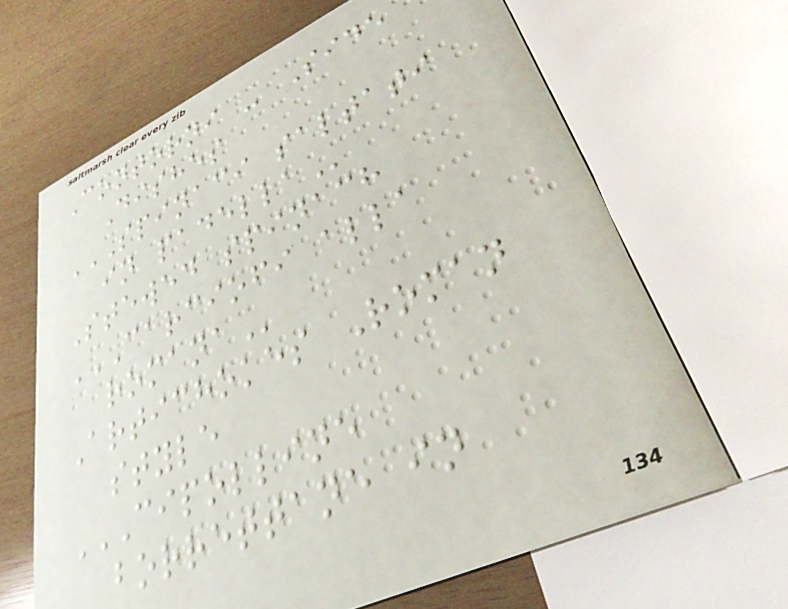Contorni - Side
Dishes
SPINACI SALTATI
IN PADELLA
Stewed spinach
CARCIOFI ALLA
ROMANA
Artichokes Roman
style
CIPOLLINE
BORRETTANE IN
